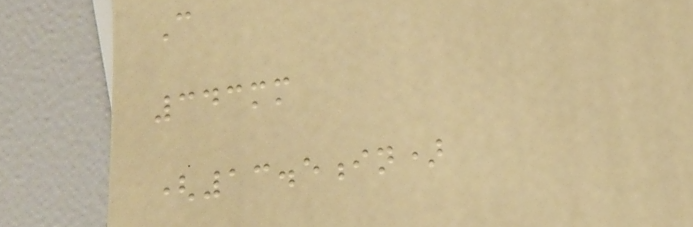C
343mm
(13.5in)
